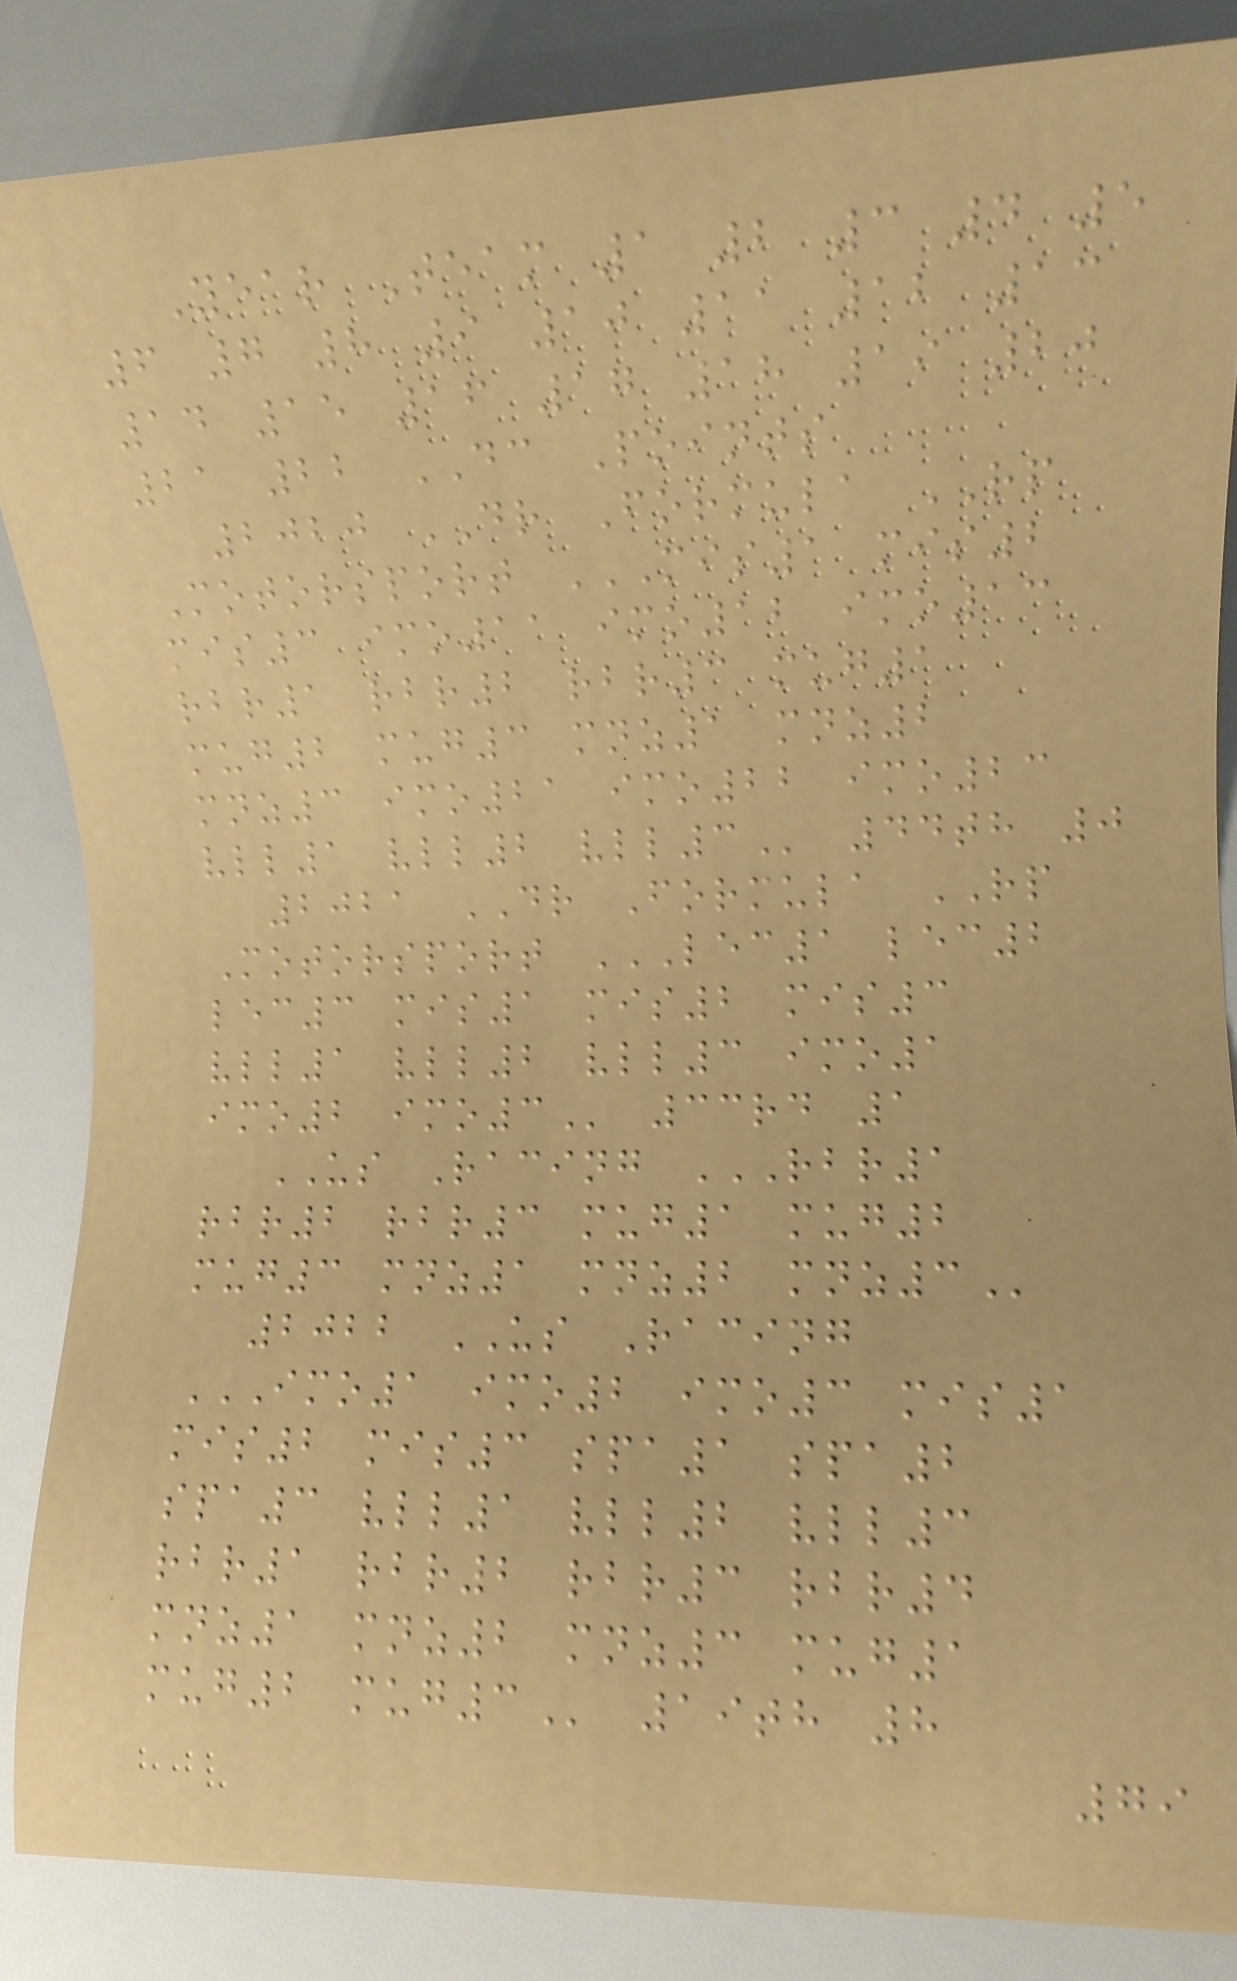Year Team 1 2 3 4 5
6 7 8 9 10 11 12 13
14 15 16 17 18 19 20
21 22 DC Points
2020 DR Formula RP
Motorsport MIS1 MIS2
MIS3 IMO11 IMO12 IMO13
RBR1 RBR2 RBR3 MUG1
MUG2 MUG3 MNZ1 MNZ2
MNZ3 IMO21 IMO22 IMO23
VLL1 VLL2 VLL3 44th 0
2021 DR Formula RP
Motorsport LEC1 LEC2
LEC3 MIS1 MIS2 MIS3
VLL1 VLL2 VLL3 IMO1
IMO2 IMO3 33rd 1
US Racing RBR1
RBR2 RBR3 MUG1 MUG2
MUG3 MNZ1 MNZ2 MNZ3
2022 US Racing
IMO1 IMO2 IMO3 MIS1
MIS2 MIS3 SPA1 SPA2
SPA3 VLL1 VLL2 VLL3
RBR1 RBR2 RBR3 RBR4
MNZ1 MNZ2 MNZ3 MUG1
MUG2 MUG3 19th 8
79
